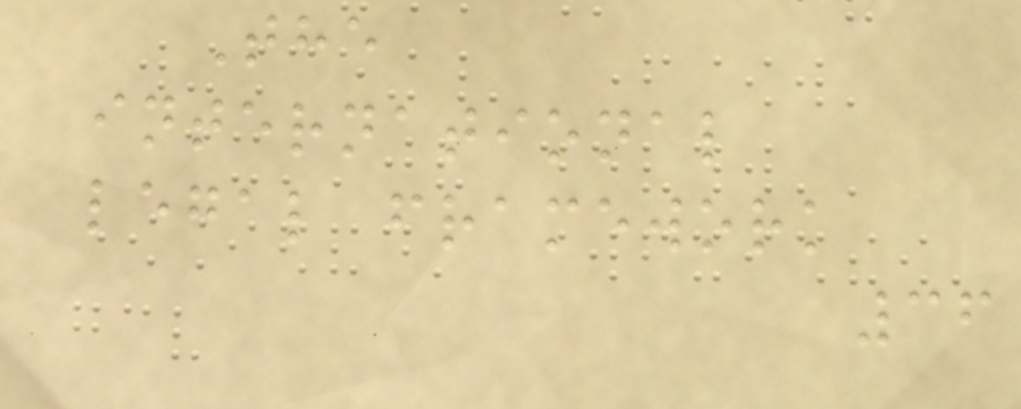The
international
legal framework
36
